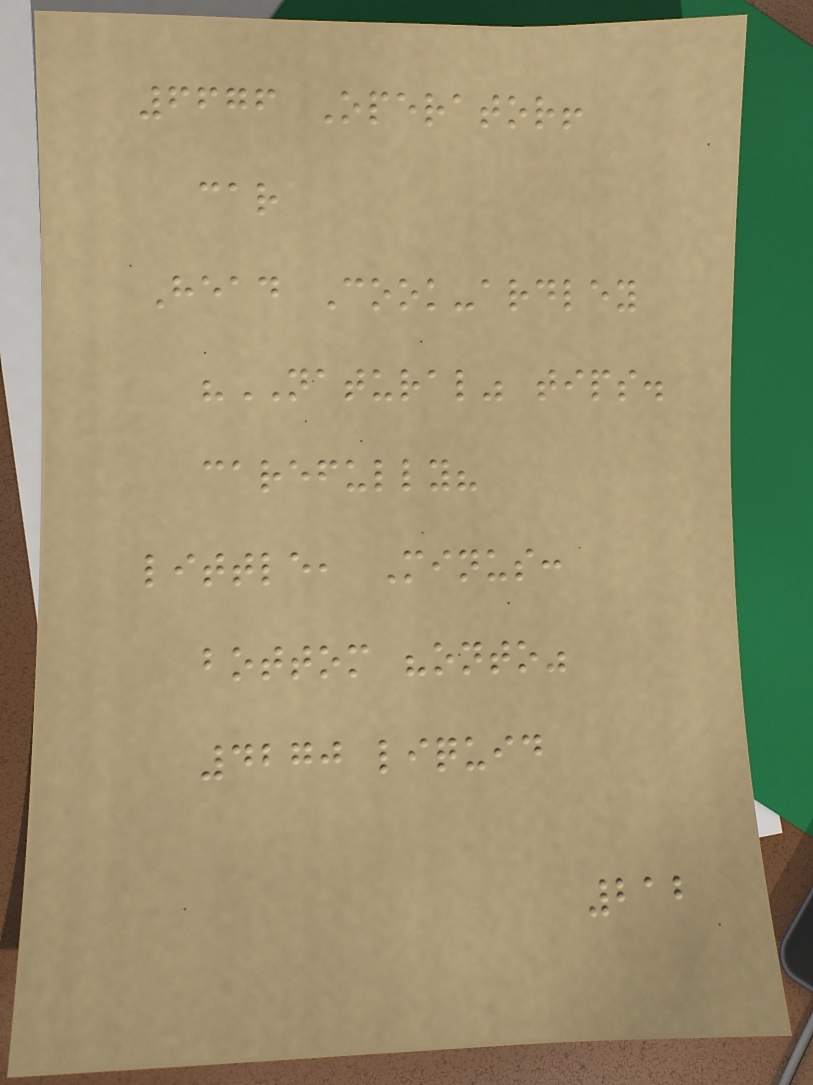6676 Operator!
car
Head Cook-ardley
"NATURAL" tips.
carefully?
little, Minus:
bottom "onto"
4270 liquid
212
